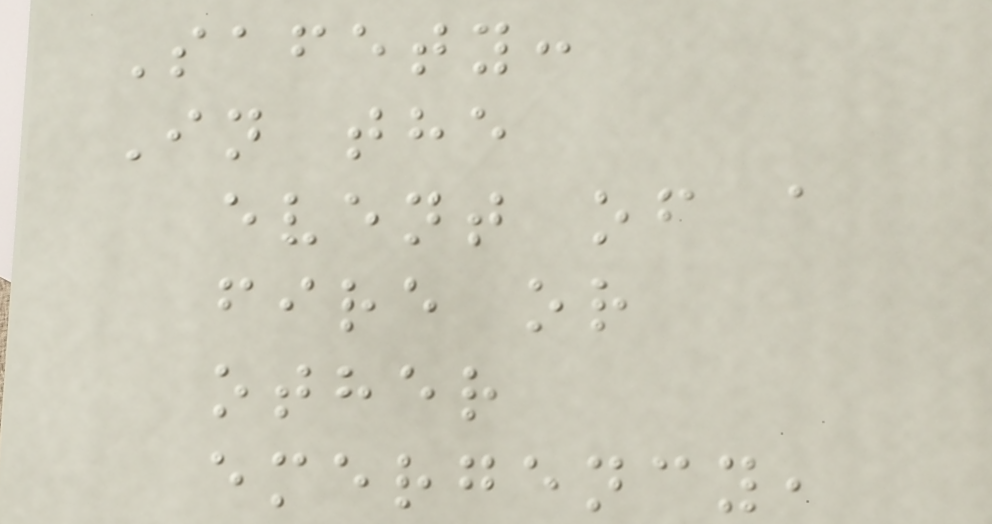Safety:
In the
event of a
fire or
other
emergency,
